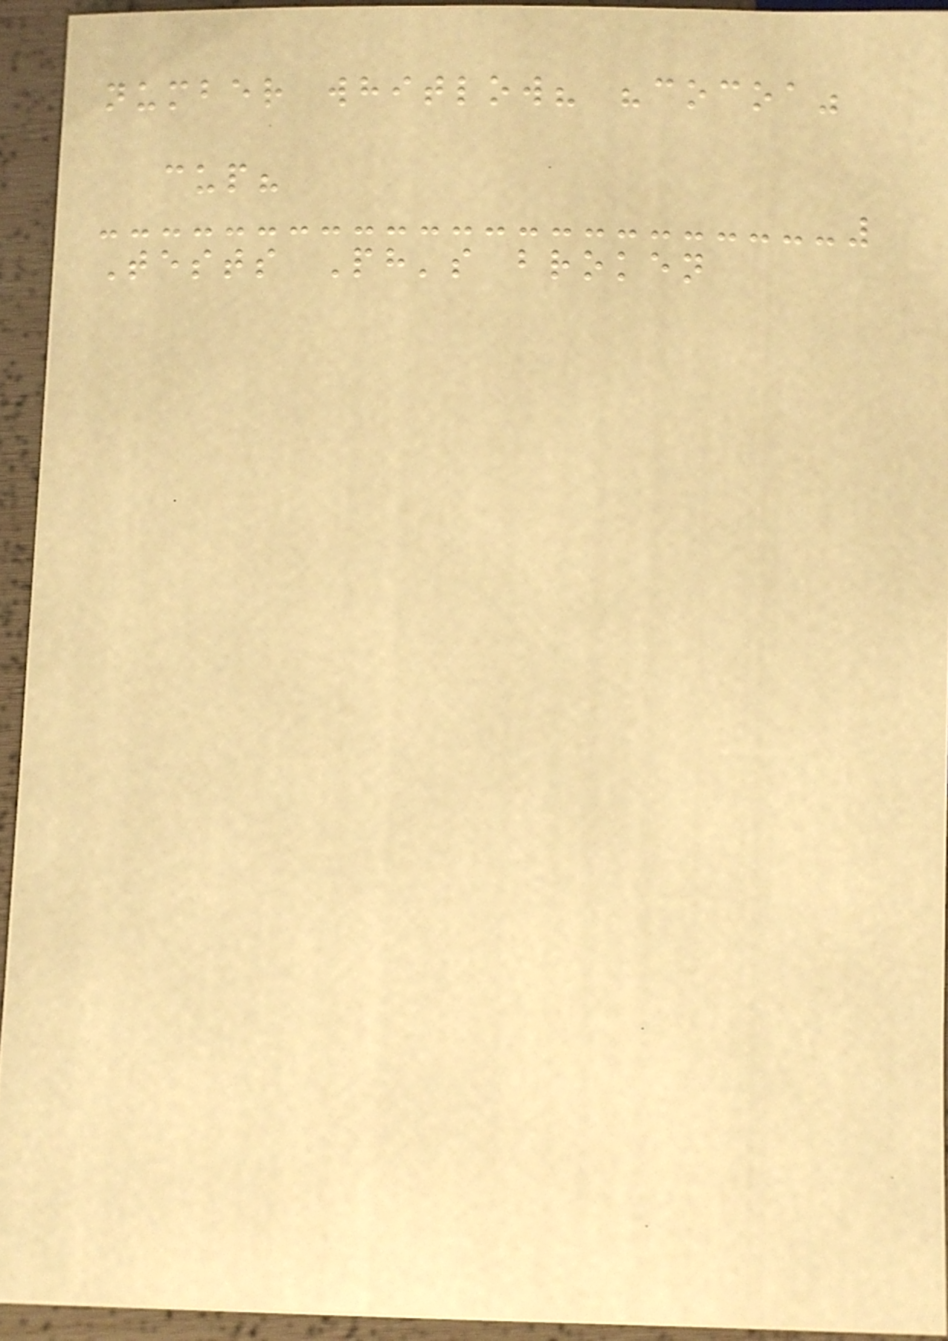number whitlow? "cocoa"
cup?
Tests Ph's broken
